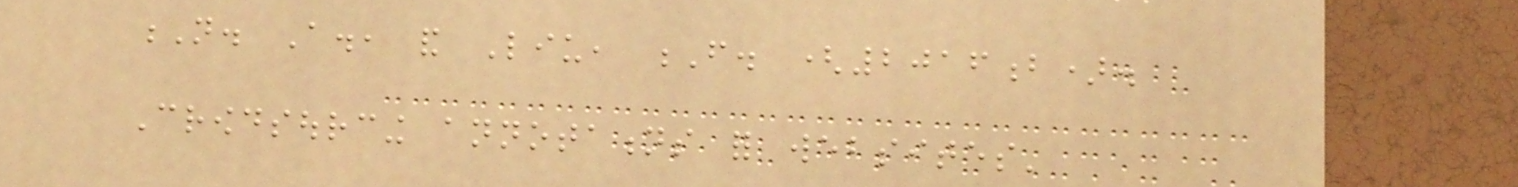N. A., and Liu, F. (2016b).
Crowdsourcing annotations for websites'
